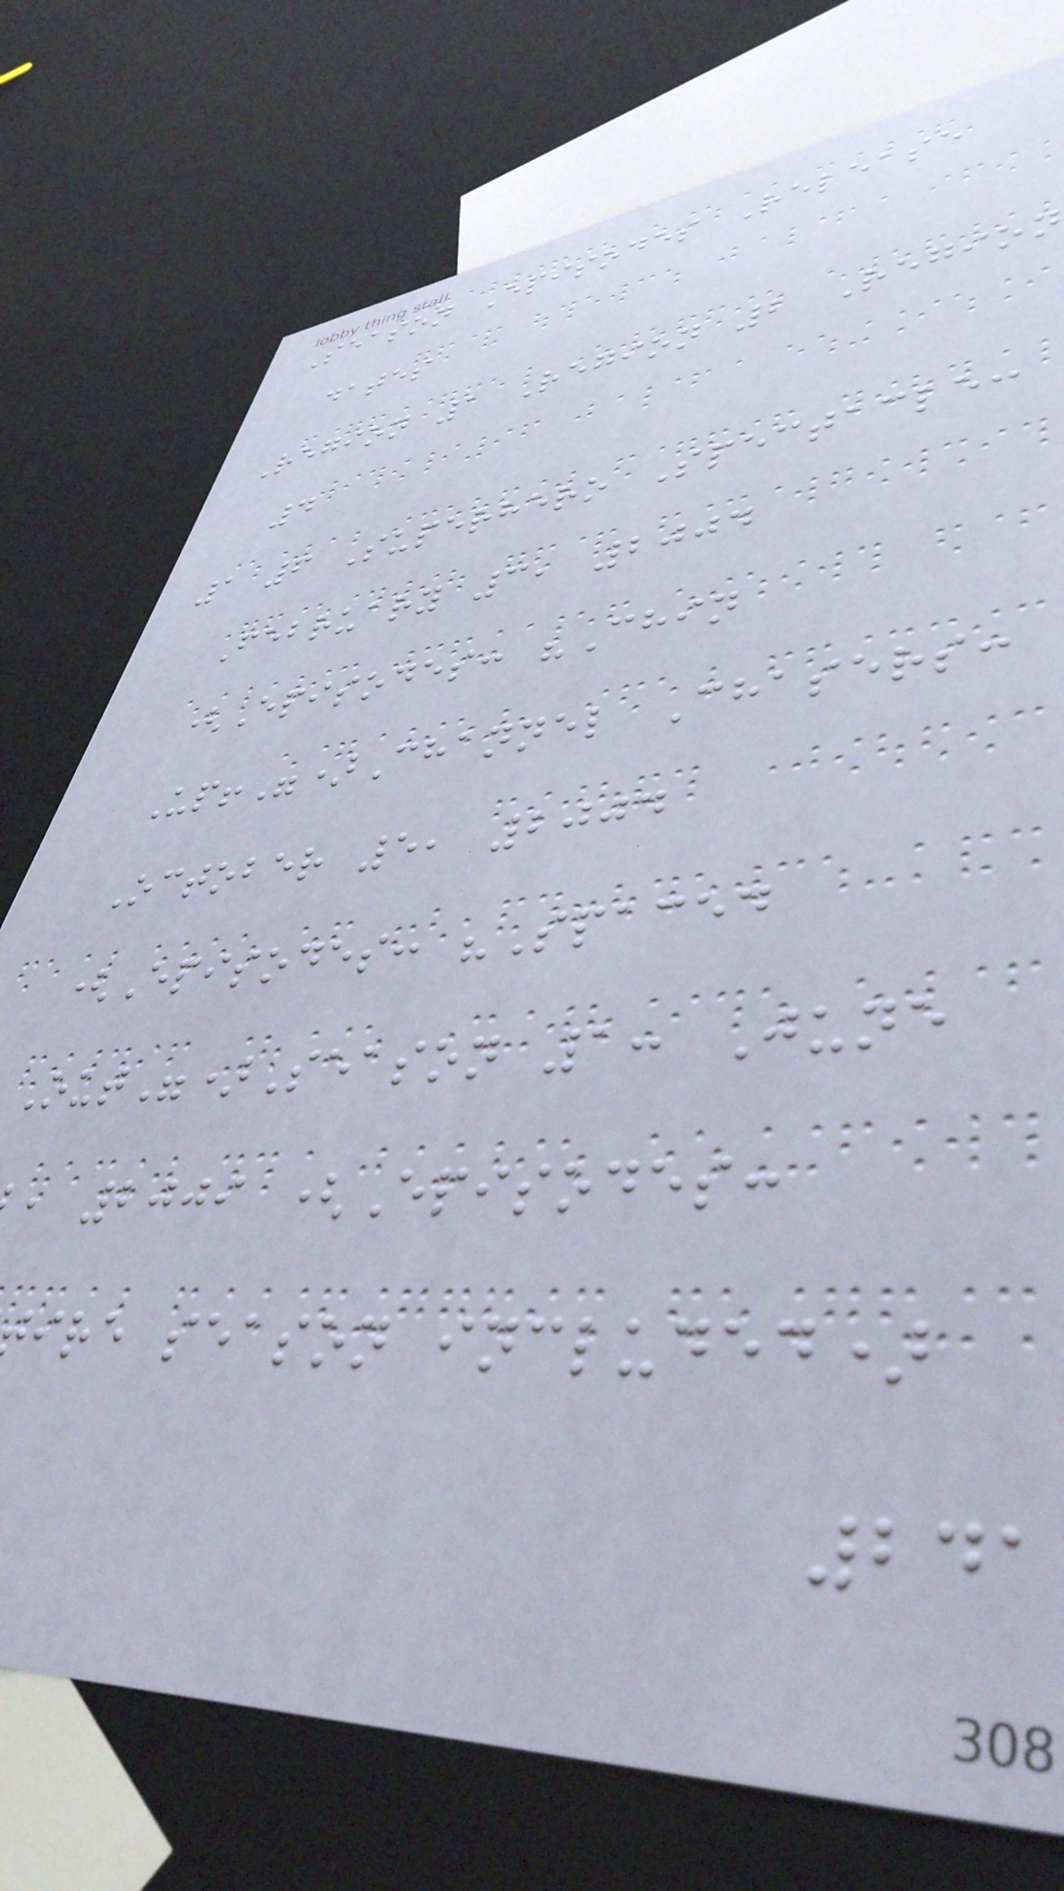Season Episodes Release
dates
Region 1 Region 2 Region
4
1 6 Superhero Spectacle:
February 3, 2004
(Episodes: "Chin
Up!")Channel Chasers:
October 5, 2004
(Episodes: "Spaced
Out")Season 1: June
, 2009 (Episodes:
ire season included)
241
